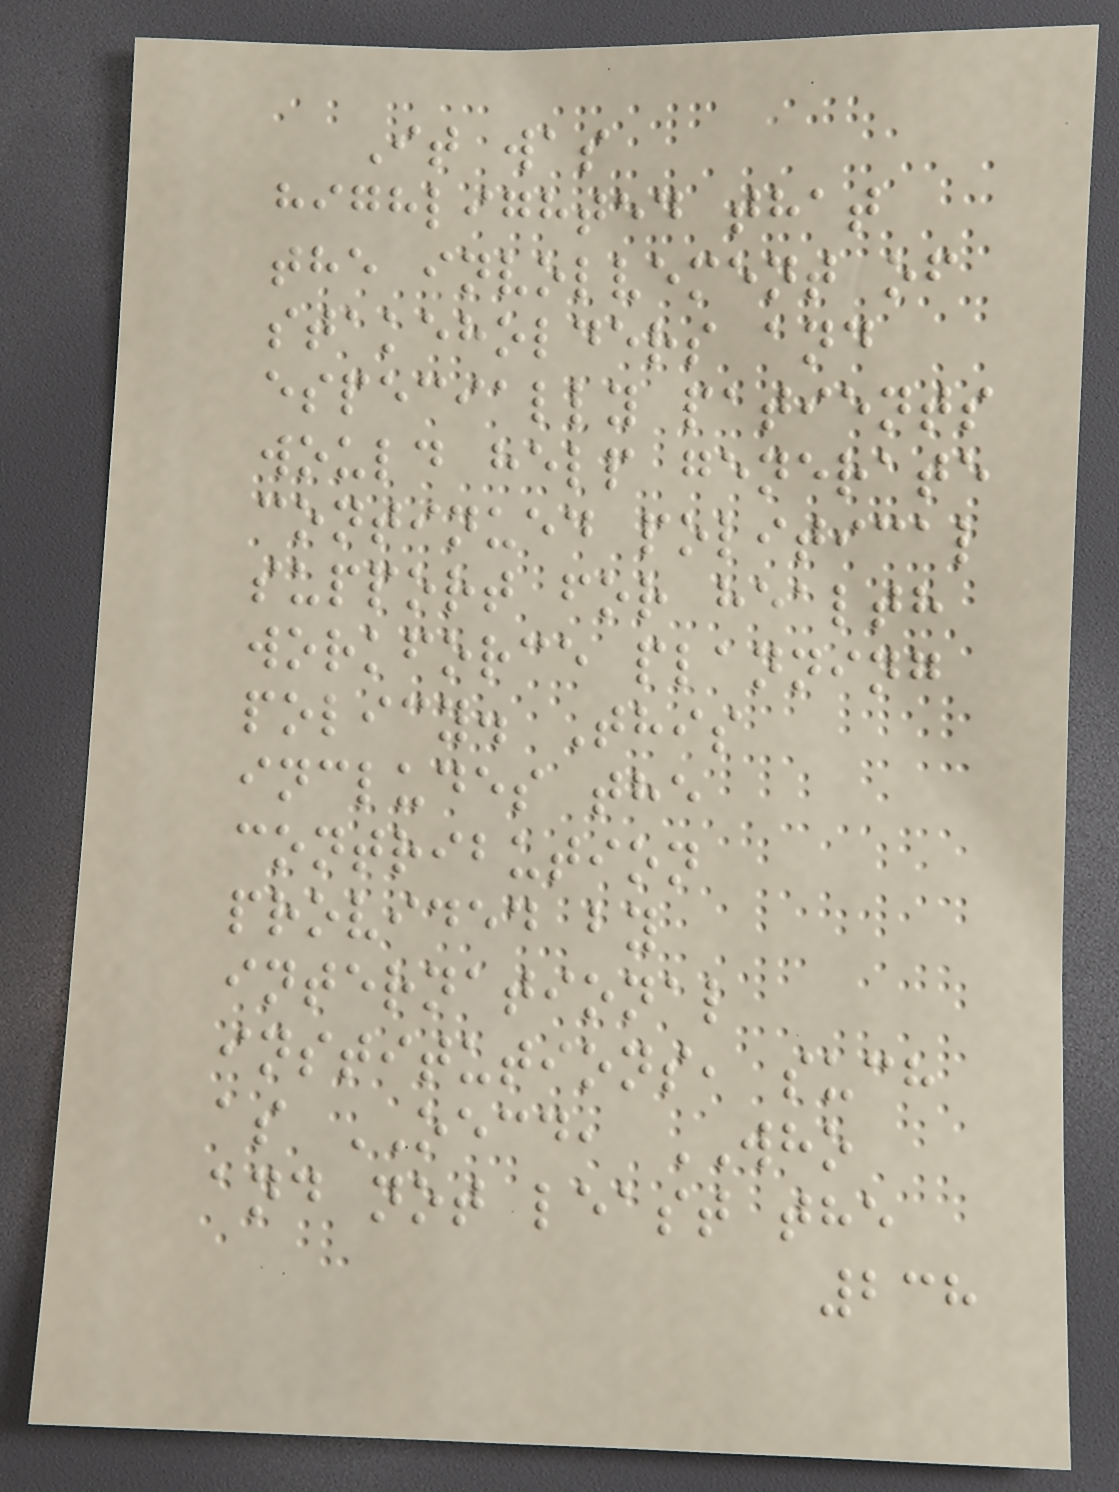It was
highlighted that
the involvement of
stakeholders and
especially patients
would help generate
continued political
support for health
workforce planning
policy. This
includes the
contribution
provided by
international
institutions, such
as OECD, WHO
and not least the
238
